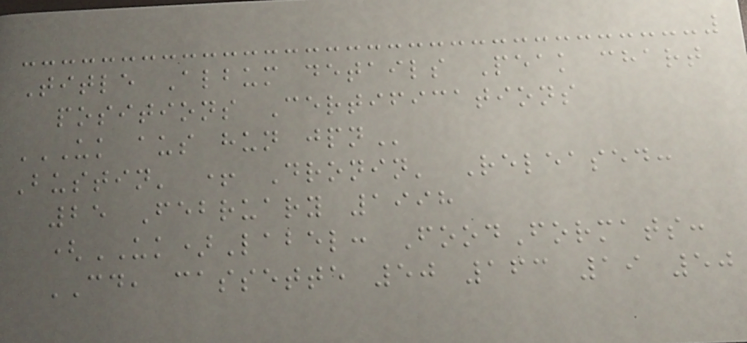Title Album details Peak chart
positions Certifications
UK AUS HUN JPN
Bustin' + Dronin' Released:
25 February 1998
(UK)Label: FoodFormats:
CD, cassette 50 163 19 50
